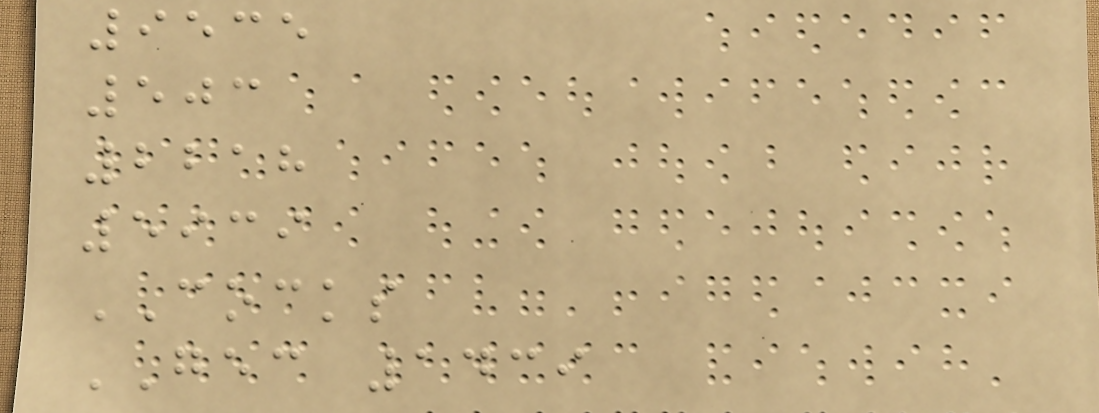9535
503
2218
5939
COCKS
GEC 1439
